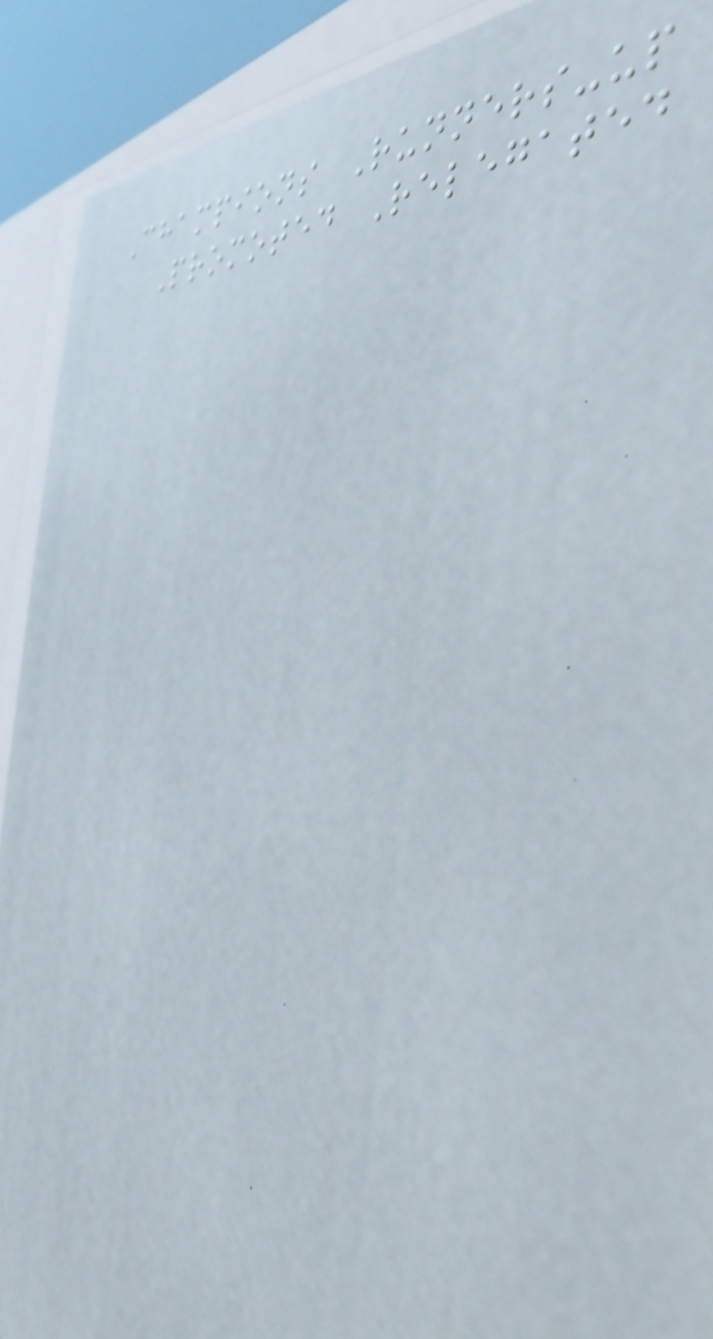Champions Runners-up
Promoted Relegated
